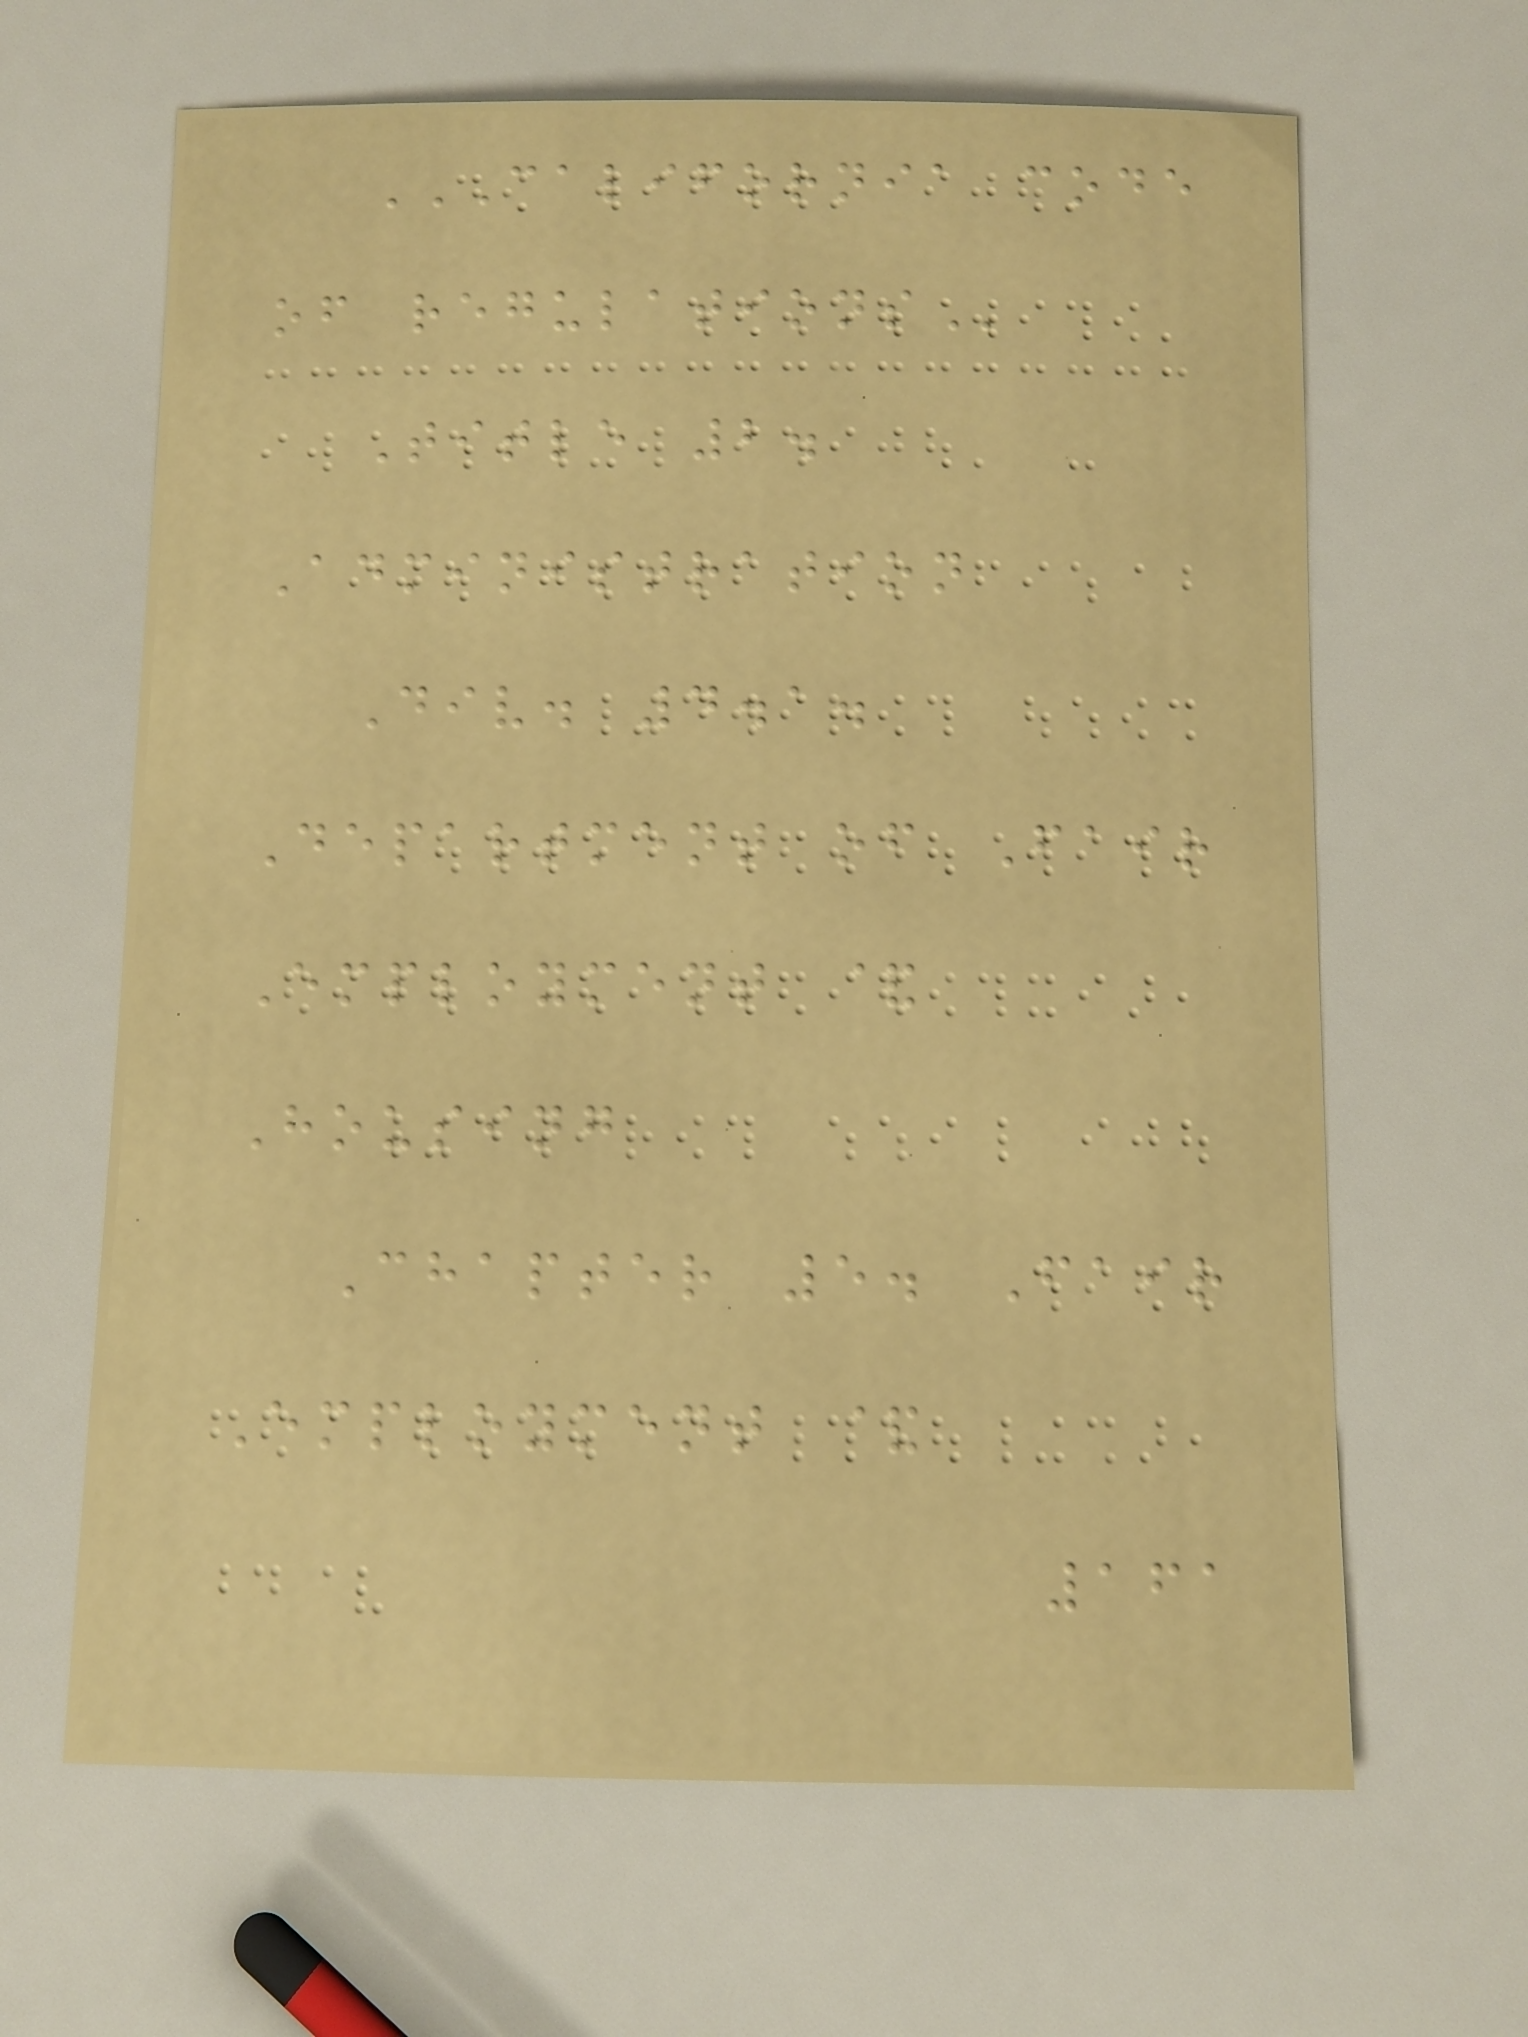CALIFORNIA CODE
OF REGULATIONS
Title 2.
Administration
Div. 4.1.
Department of Fair
Employment &
Housing
Chapter 5. Fair
Employment &
161
